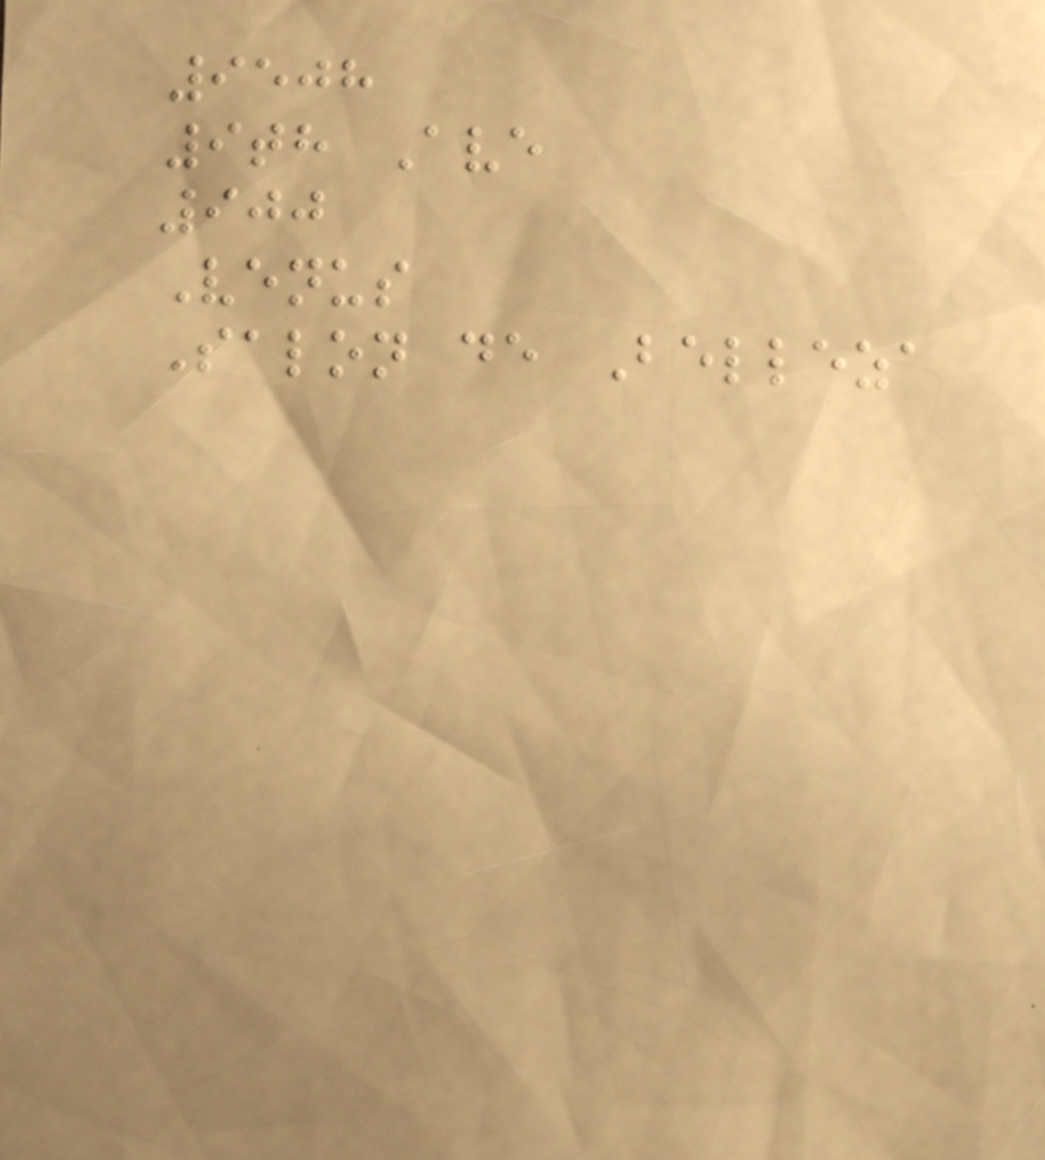9508
9th Ave
900
Venus
Salon de Belleza
